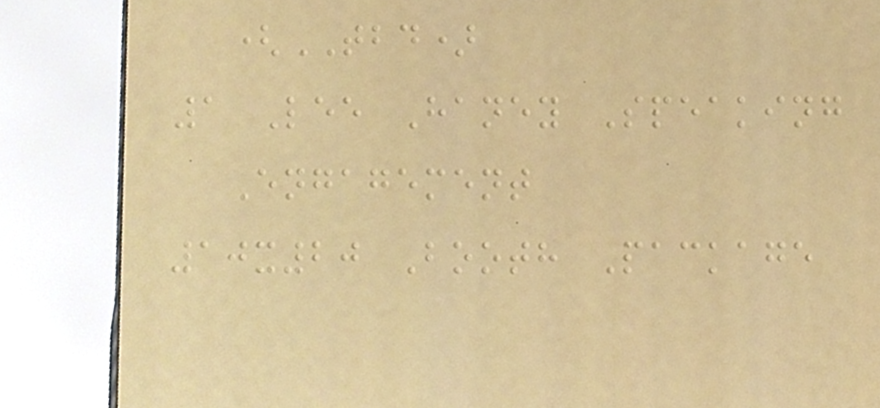(TBD)
1 Lee Haney Speaking
Engagement
10x20 Booth Package
